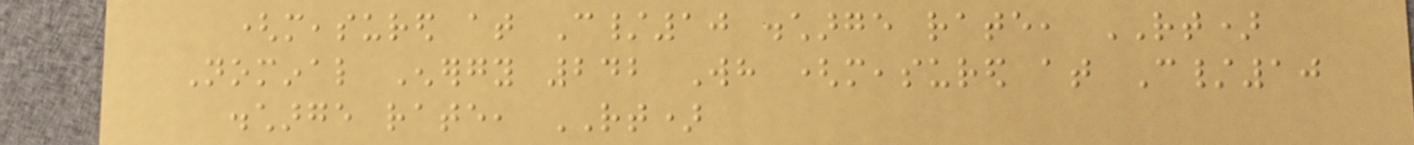(measured at C/10 discharge rate, RT)
Nominal Energy 242 Wh (measured at C/10
discharge rate, RT)
